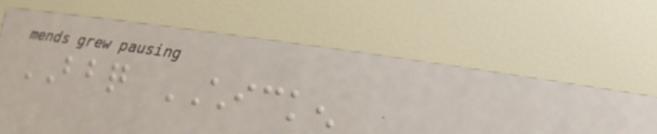BBQ CHICKEN
